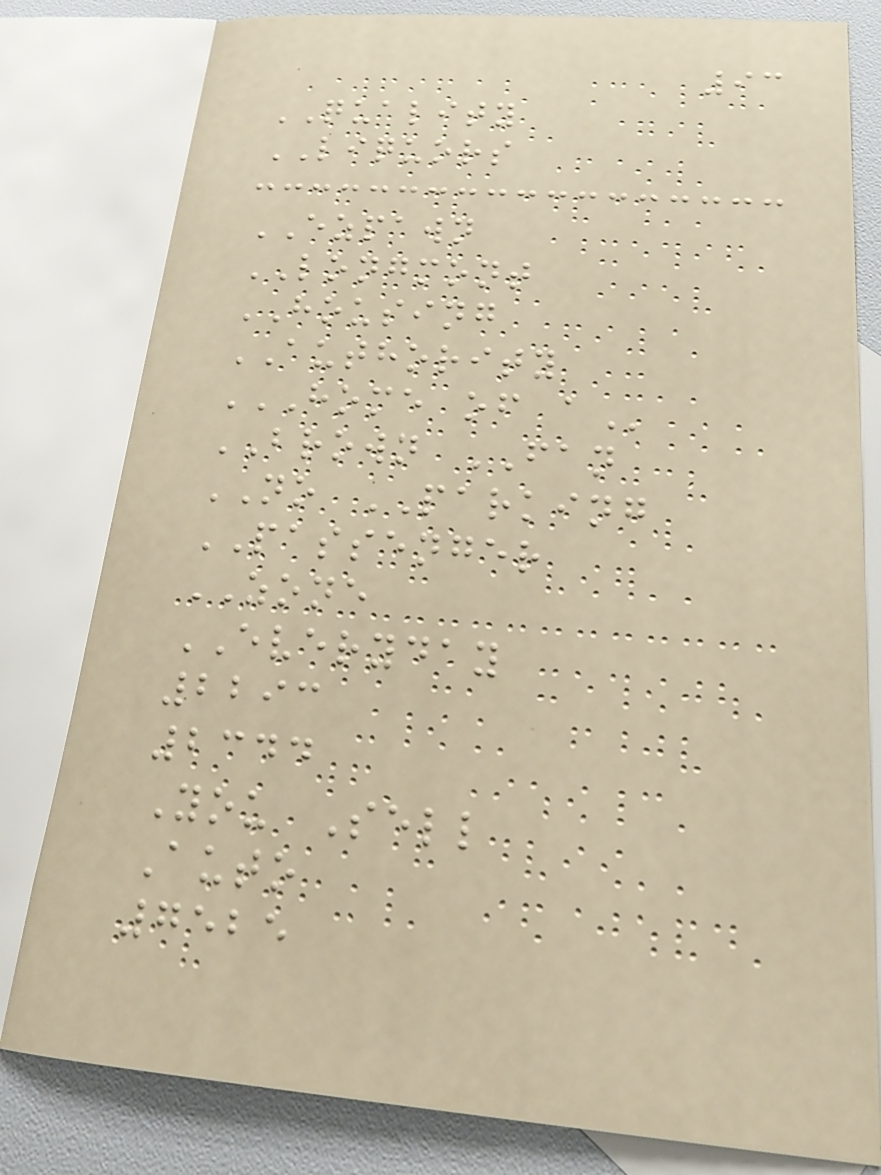93
QUALITY
LIQUORS
EZPAWN
LONGMONT
HOUSING
AUTHORITY
HOME OF A
BROWN FAN
NO PARKING
PASSENGER
ZONE
EVERYDAY
2293
2344
You Sell
Auto
7525
